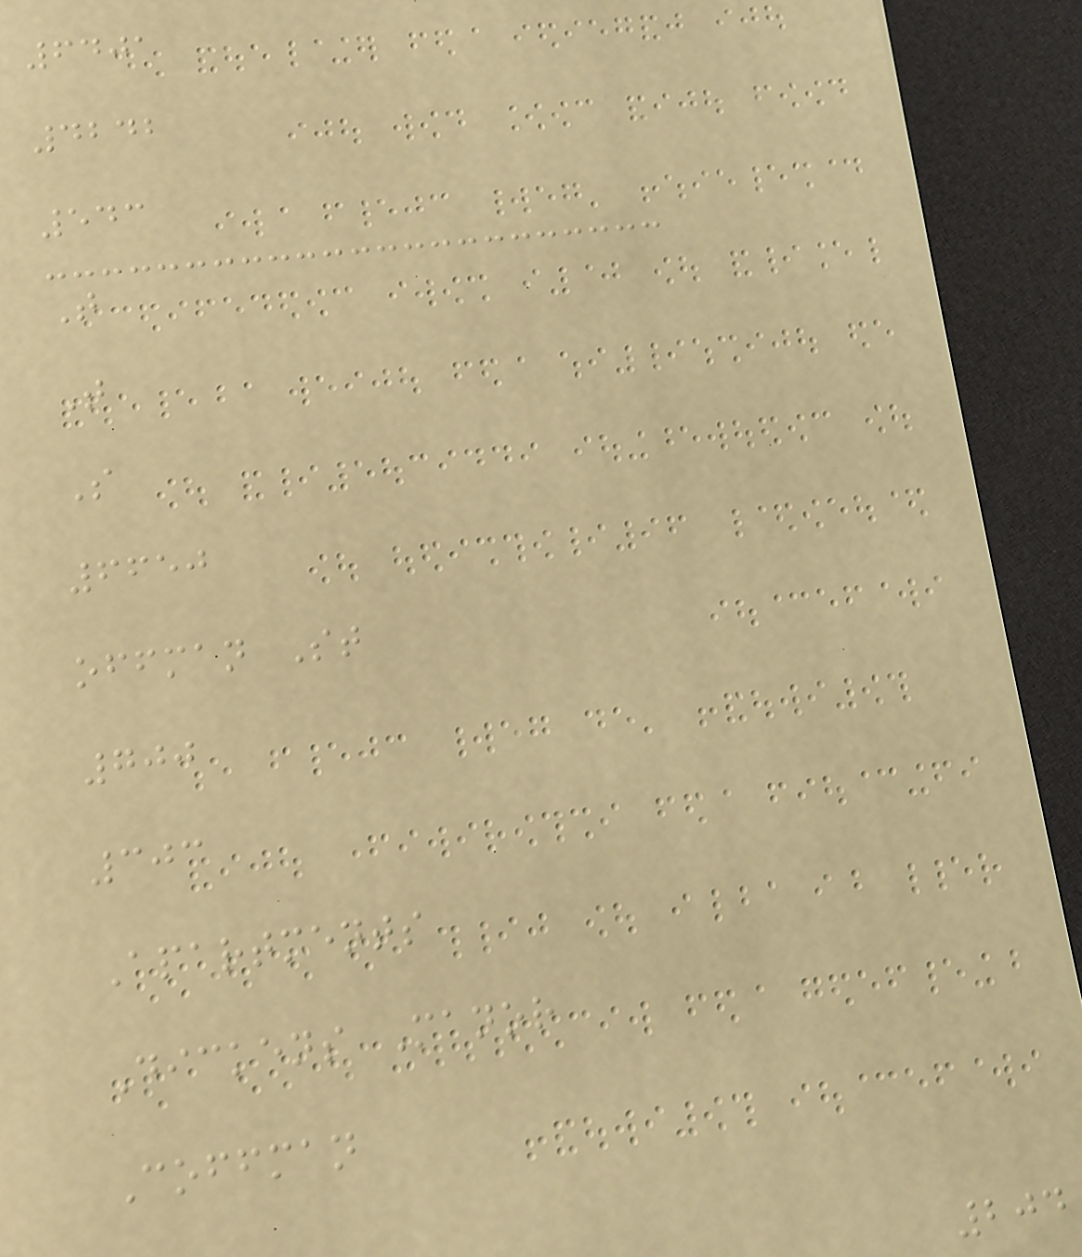6401
4242
543
T
T
S
6650
offman St
700
303
Apartments
Dickens Manor
Coffman
204
